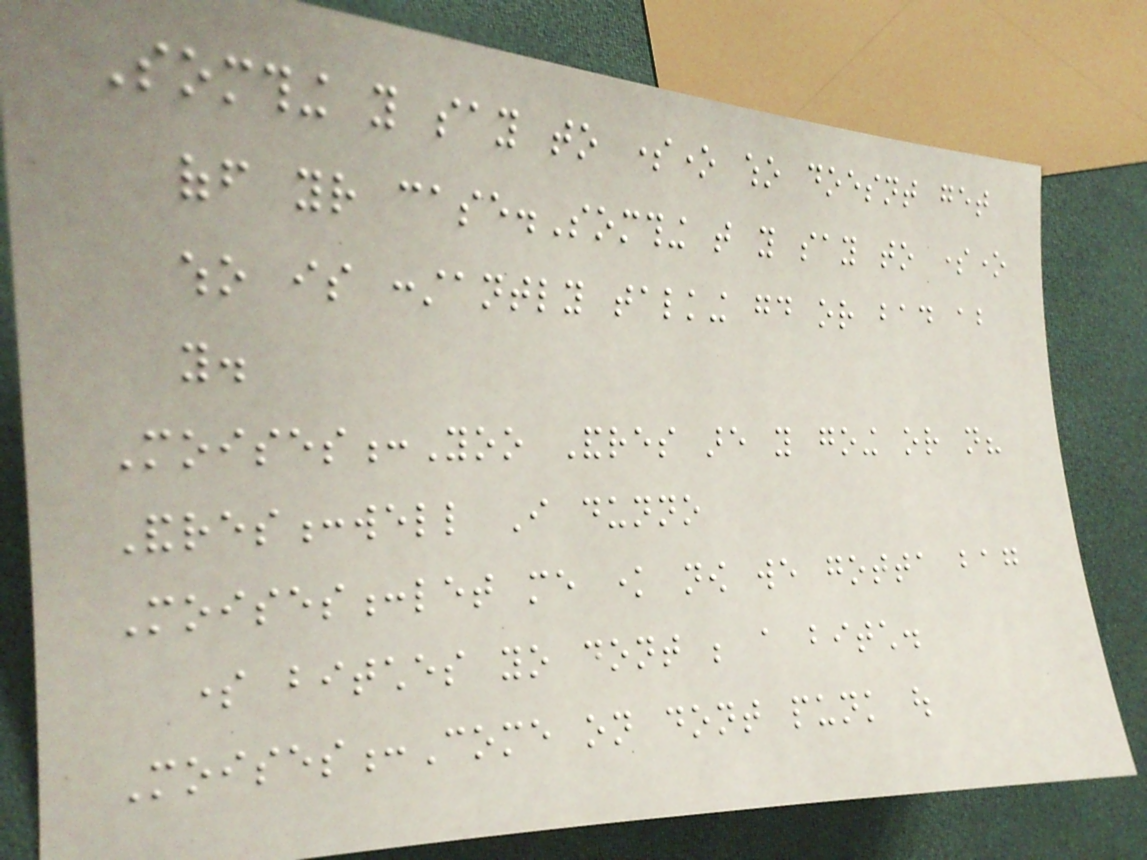Somthing you say to someone who doesnt get
off your case.Somthing that you say to someone
who is constantly talking good or bad about
you.
Moises:Yoo Andres are you going or not?
Andres:well I dunno
Moises:let me know now we gotta bag
some bitches yo dont be a bitch.
Moises:Come on dont punk out
